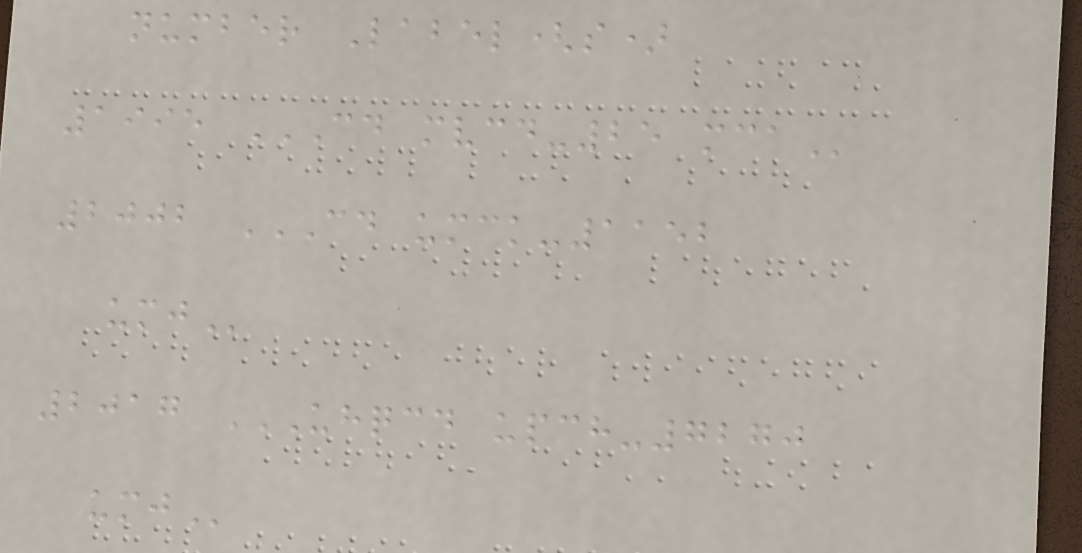number Label(s)
1995 CD MVCD-25 MCA
2002 CD UMCK-1152
UMJ
2017 UHQCD UPCH-7270
UMJ
